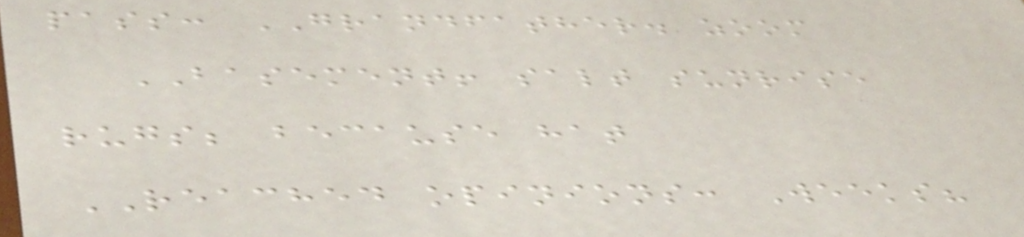pass: GRANDFATHER. zoom
BASEMENT! salt sunrise
rugs; because hat
REACHED opinions: Weeks?
